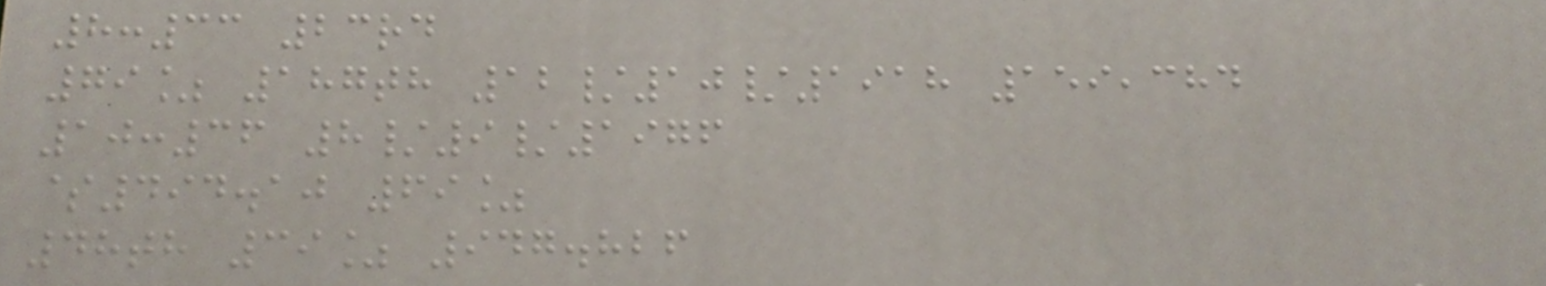8:33 23rd
79% 187th 12/10/1918 159,384
10:36 8/9/1976
$494.10 69%
48th 39% 947.826
